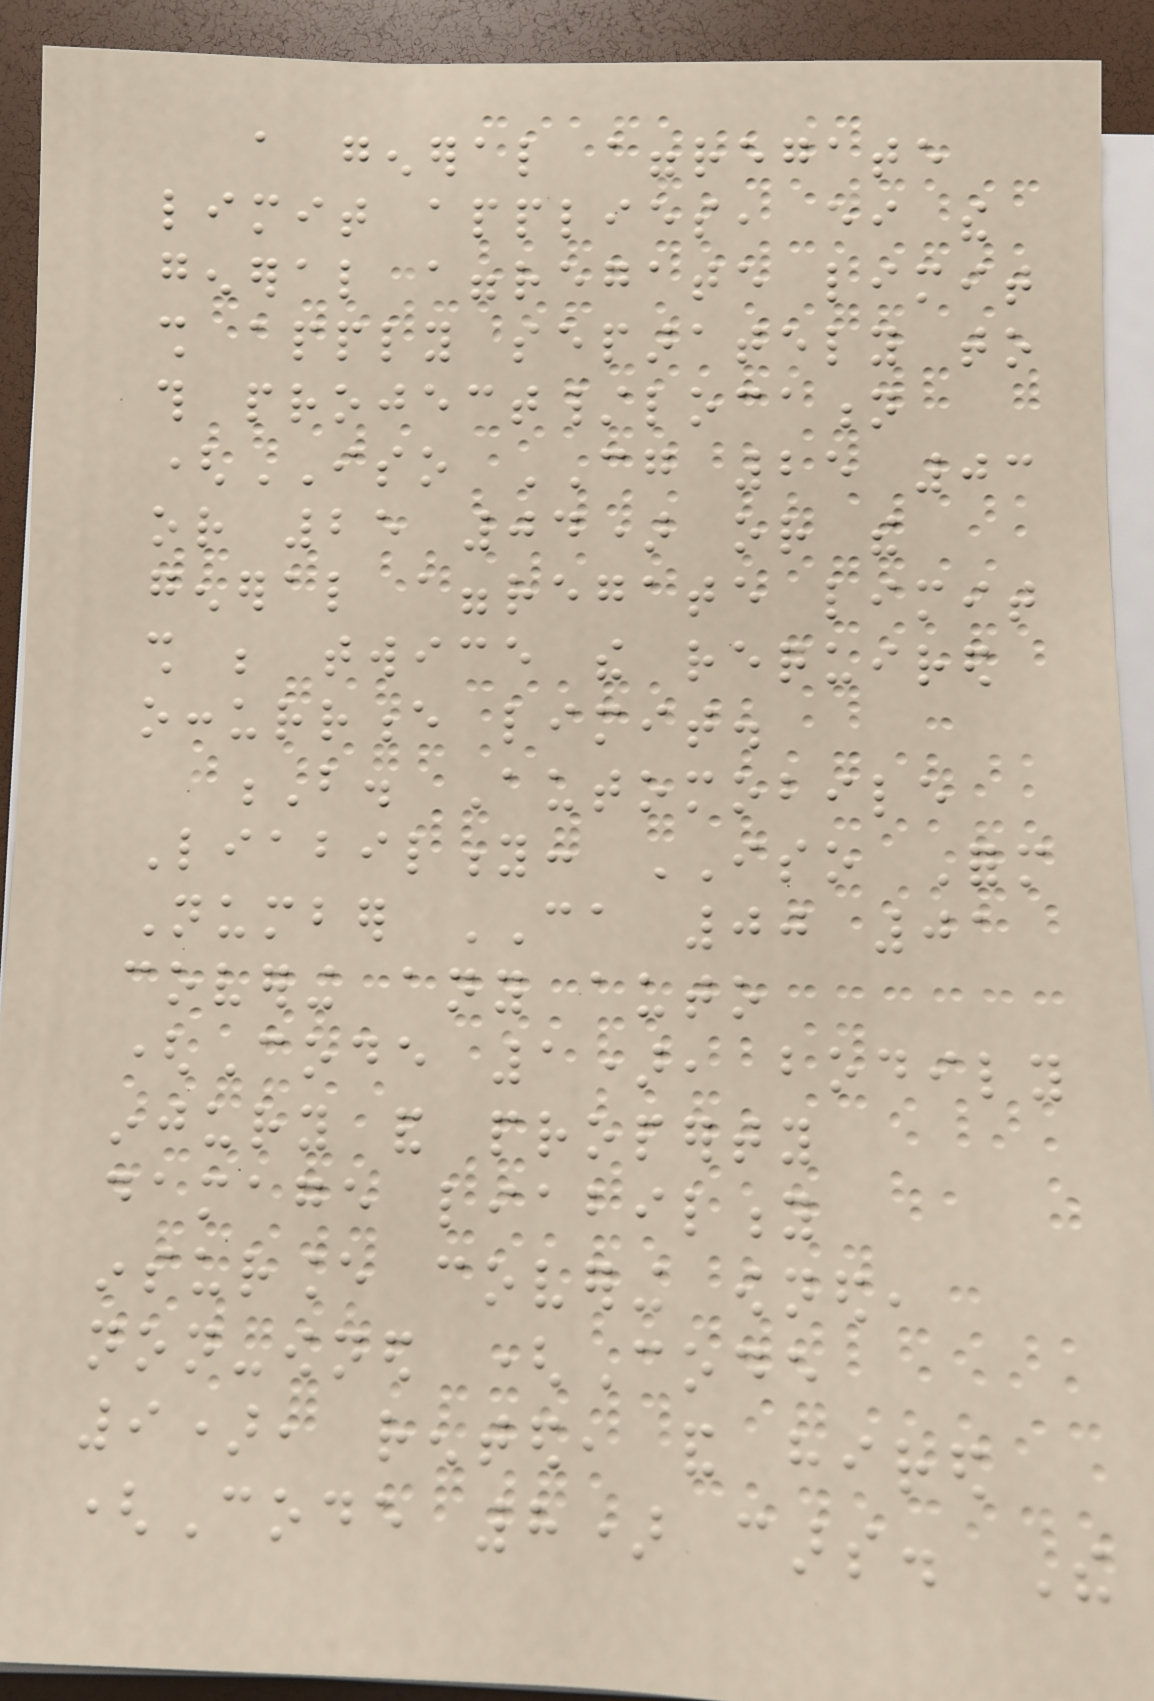a general aggregate
limit applies, either the
general aggregate limit
shall apply separately to
this project/location
(ISO CG 25 03
or 25 04) or the
general aggregate limit
shall be twice the required
occurrence limit.
B. Automobile
Liability: ISO Form
Number CA 00 01
covering any auto
(Code 1), bodily
injury and property
damage liability
insurance covering owned,
non-owned (Code
9), rented, and hired
(Code 8) cars. The
